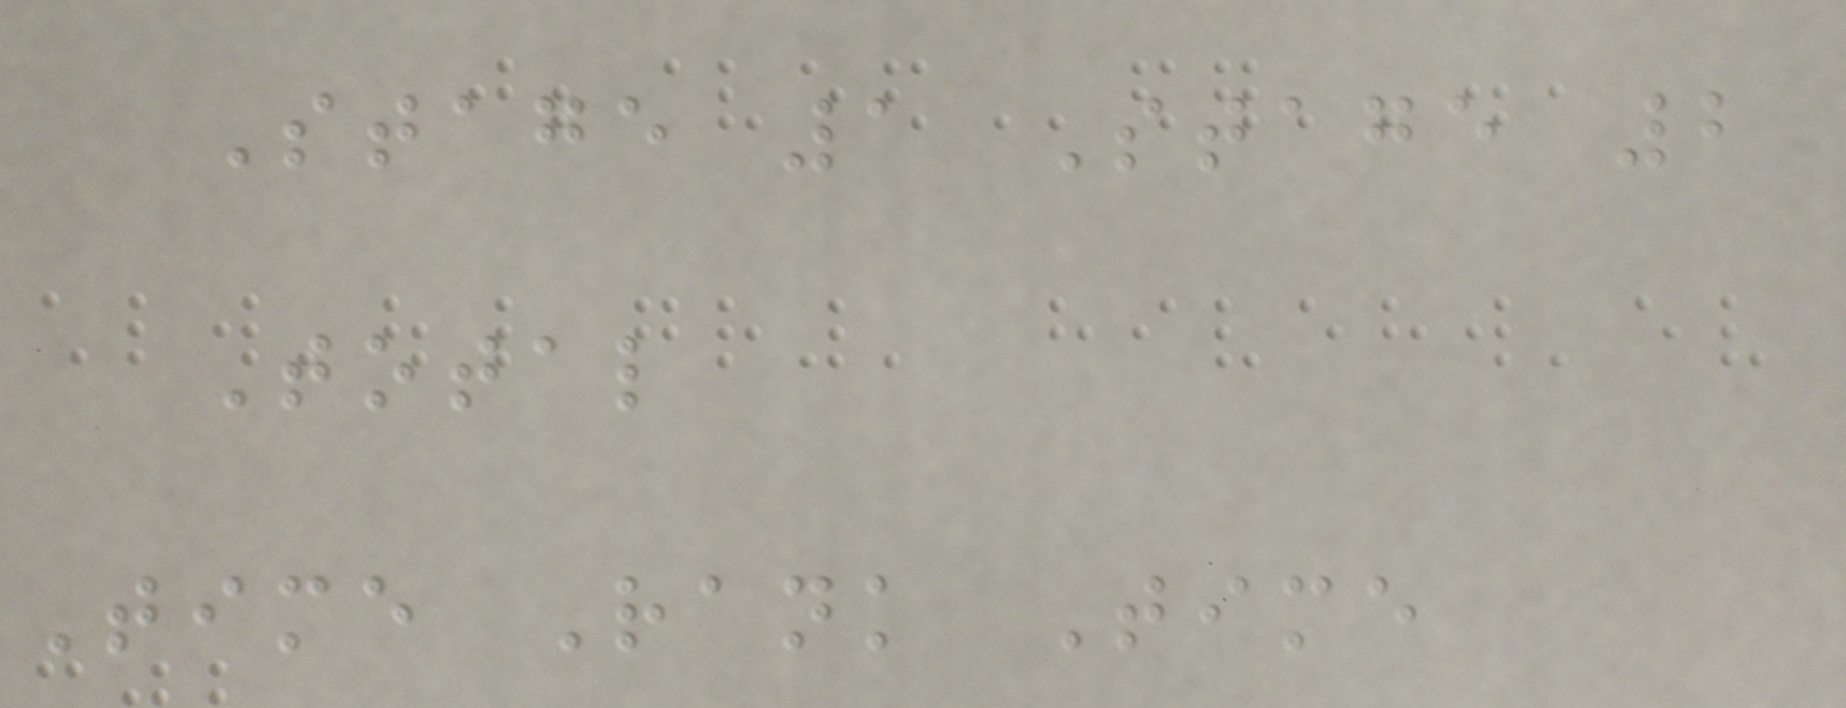Stage 1 Stage 2
Total
Time Rank Time
